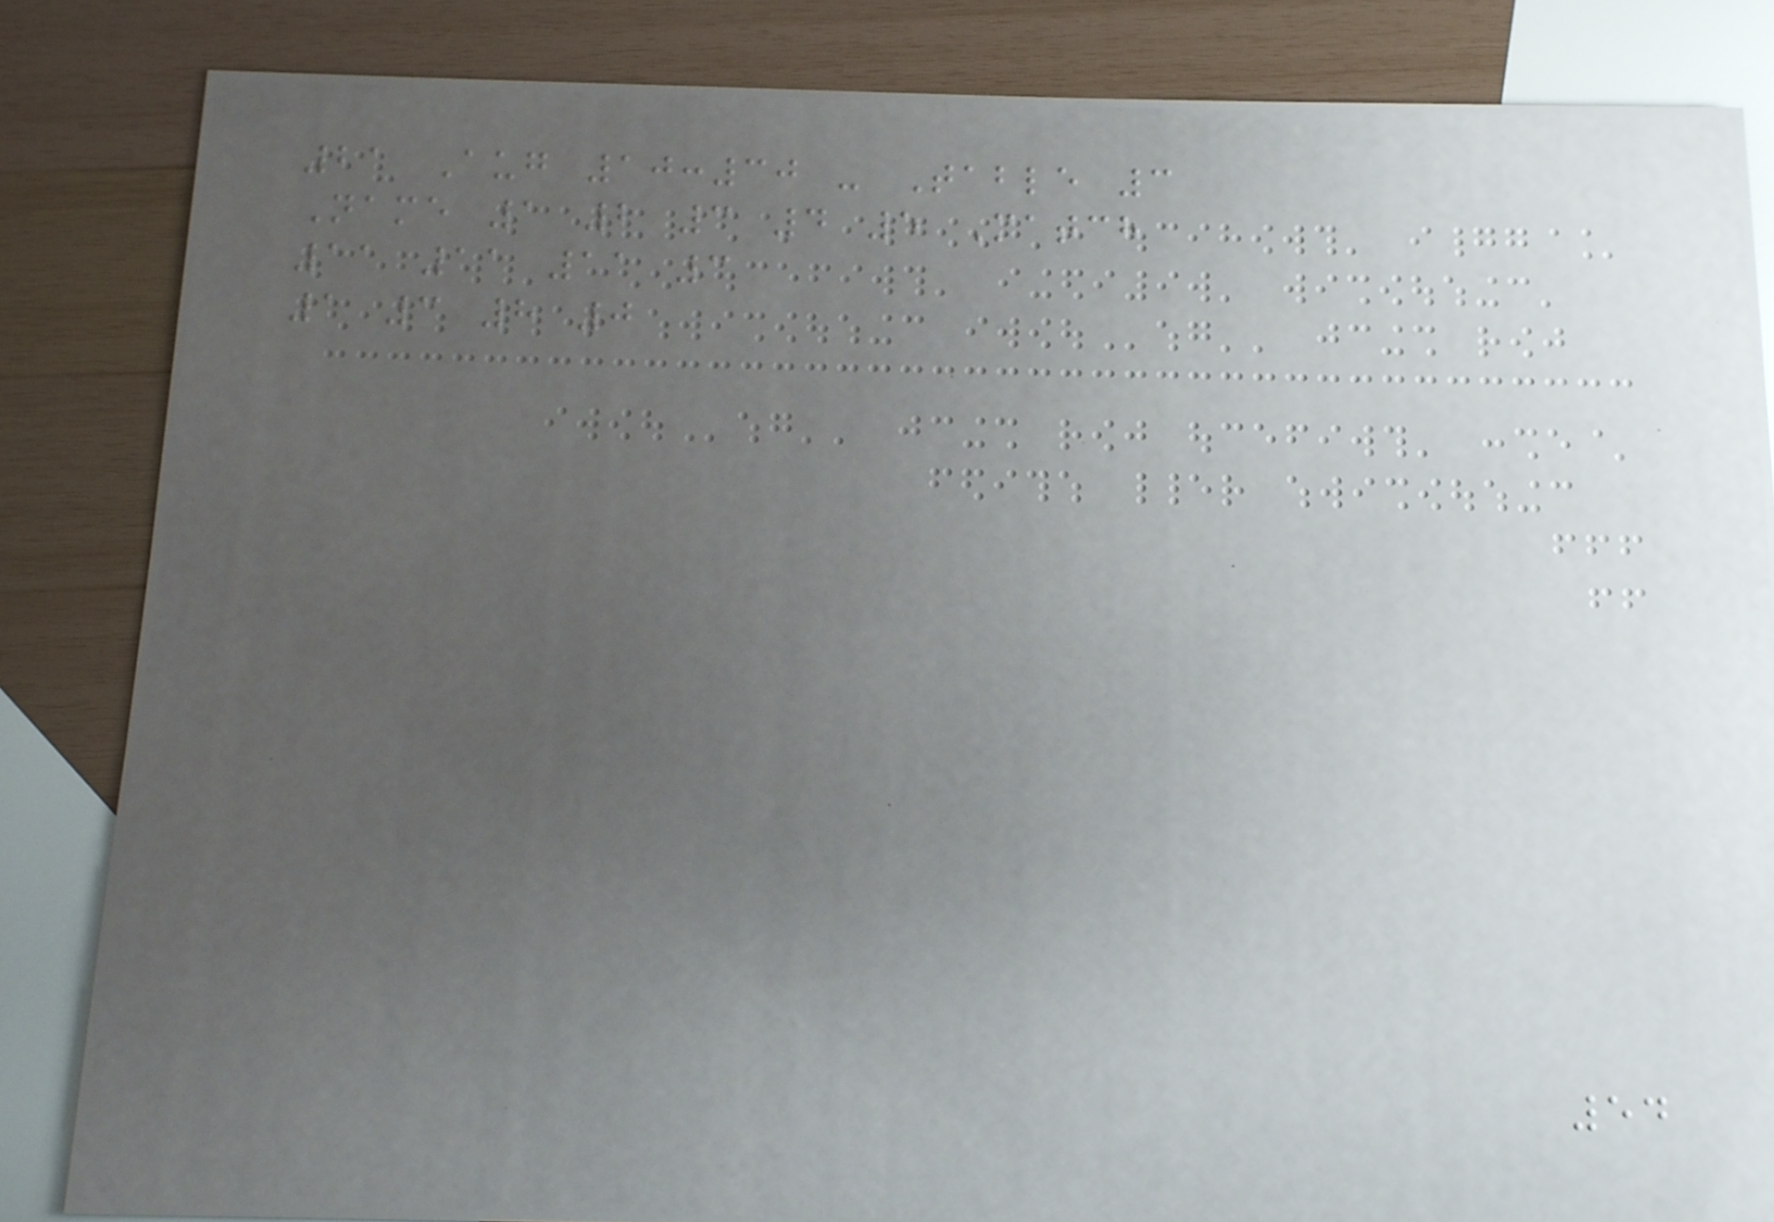21 Aug 10:30 - Table 3
Name 1 2 3 4 5 Match
11 11 11 3
1 3 8 0
54
